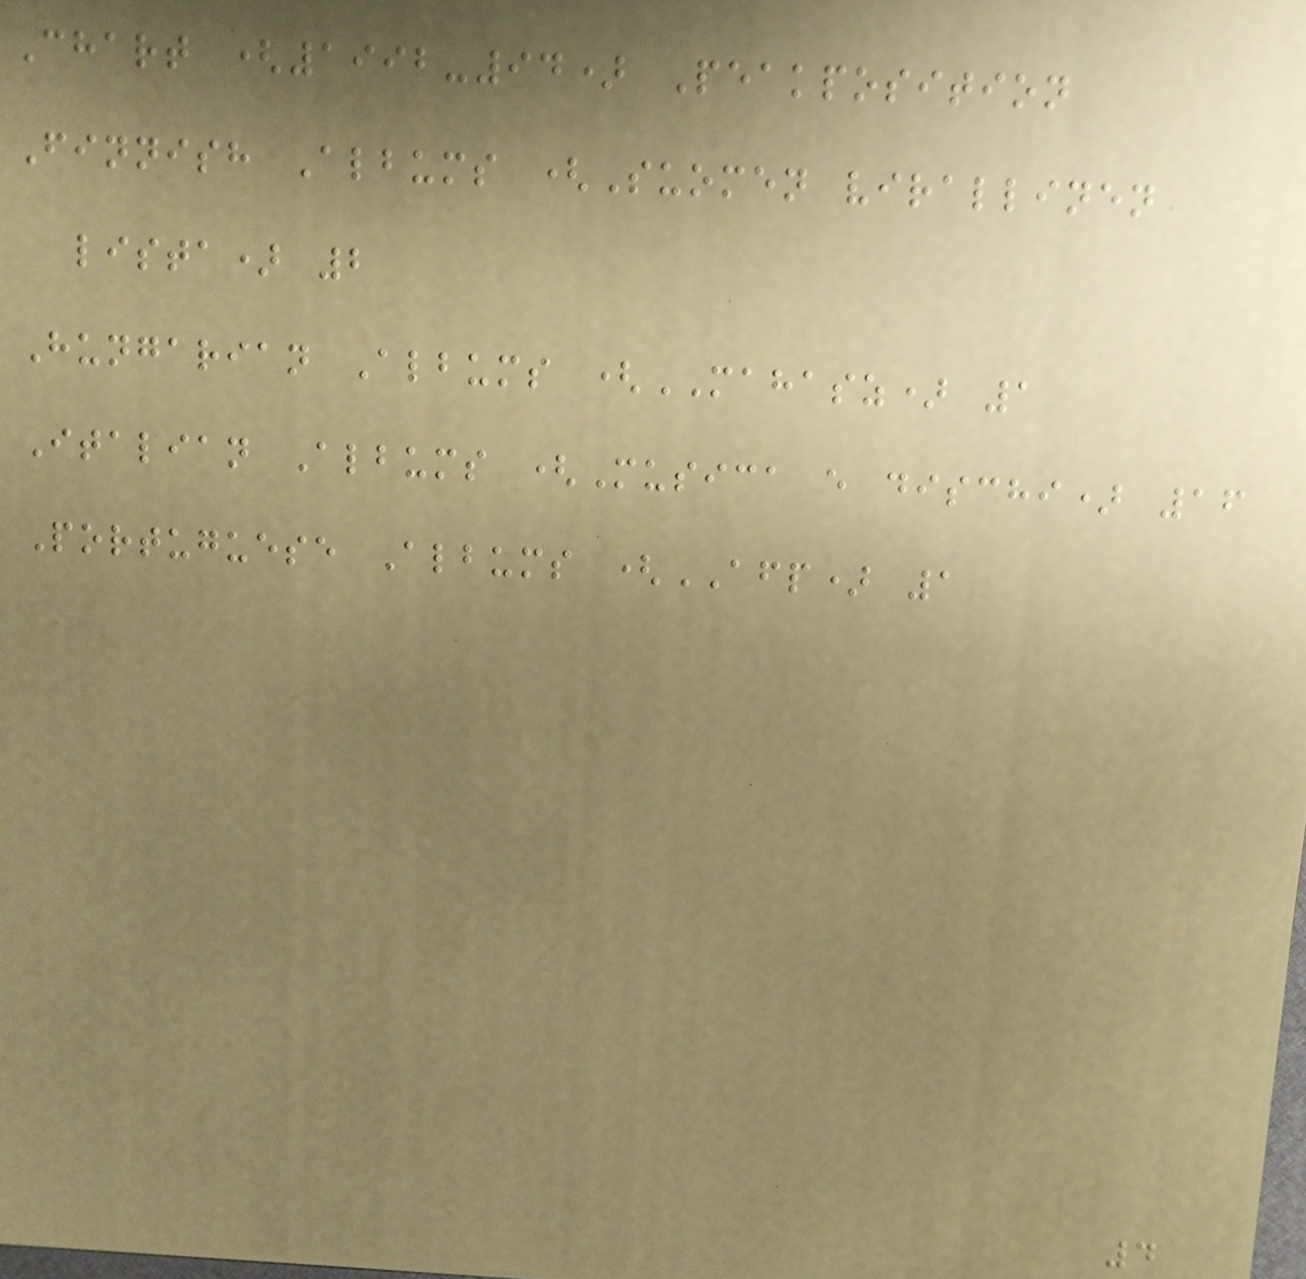Chart (1992-94) Peakposition
Finnish Albums (Suomen virallinen
lista) 2
Hungarian Albums (MAHASZ) 1
Italian Albums (Musica e dischi) 16
Portuguese Albums (AFP) 1
4
